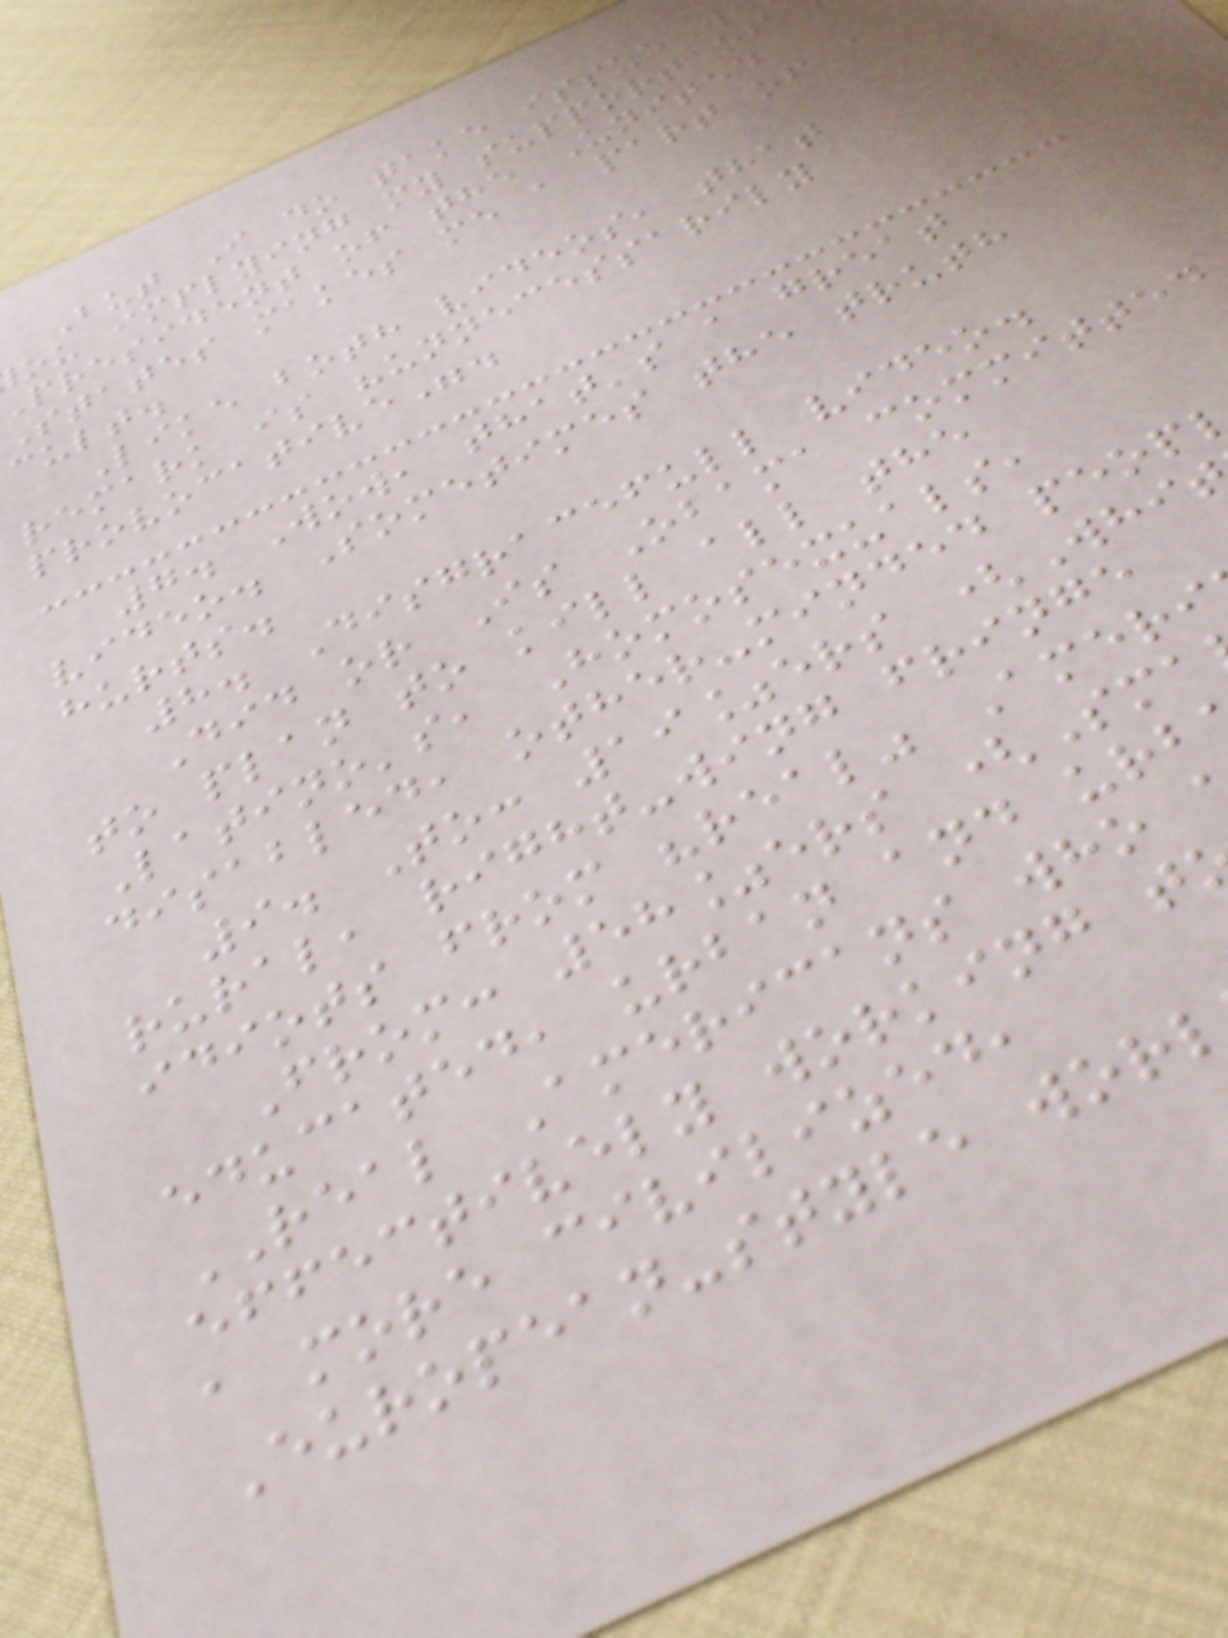But I do take issue w
ou implying my support of
president of the United
States makes me a part of a
cult.
Like both videos, that
remark is "unnecessarily
provocative".
7. Wow, that's a great
video. Sometimes the truth
hurts.
8. Disgracefull video.
Did or Is Obama committed
to plan to kill all the
Latino's, Homosexuals,
disabled, other-minded peop
9. To: 19%ers (Whi
rural, right-wing fringe
idiots from "real" Ameri
From: 58%ers (Sma
educated, urban and urb
REAL Americans who
effectively working t
a more civilized,
European-style wor
